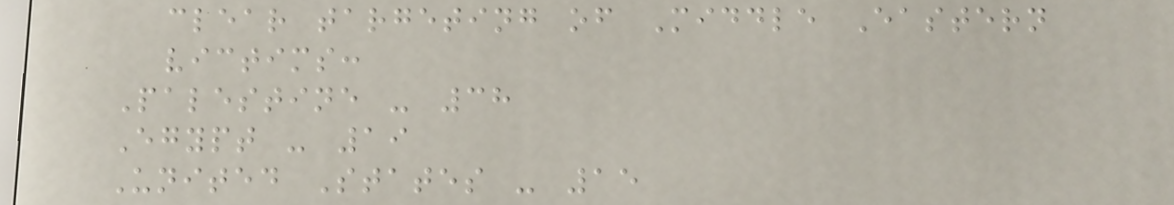clear targeting of Middle Eastern
victims:
Palestine - 38
Egypt - 19
United States - 15
